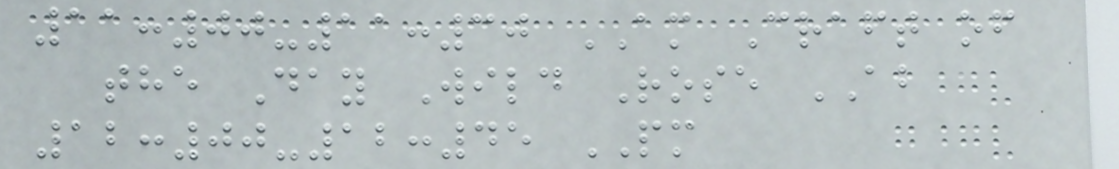11:00-11:30 AM Craft of
the Day Wild Rose AB
12:00-12:45 PM
